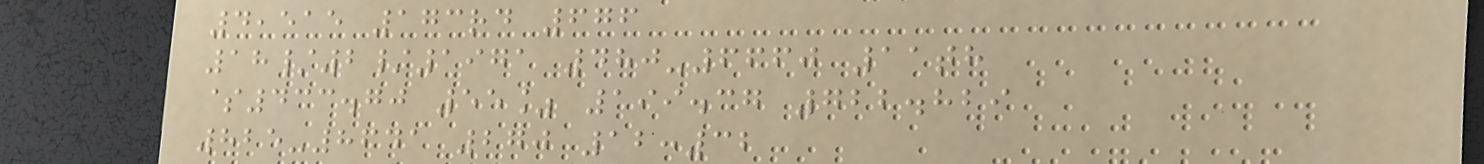4,515 173rd 676
18/2/1971 480-6660 11th
$433.70 55% 199.37 722.829
825-8641 270 12:32
